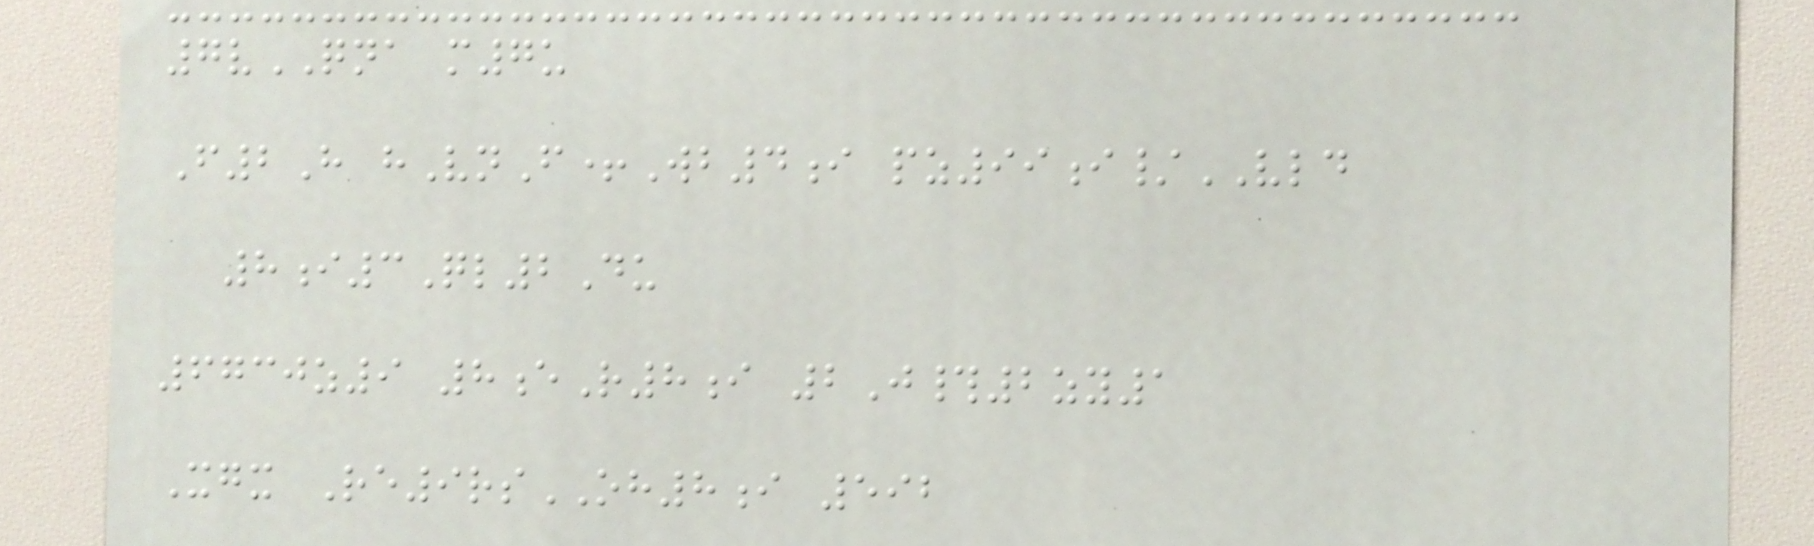7vQNA m7u
F2H hVnF+Wb4i pz99i/VLD
8i3Ql2Du
6730z9 8eR8i 2J#2zy1
Xgx Re9rsOH8i 592
